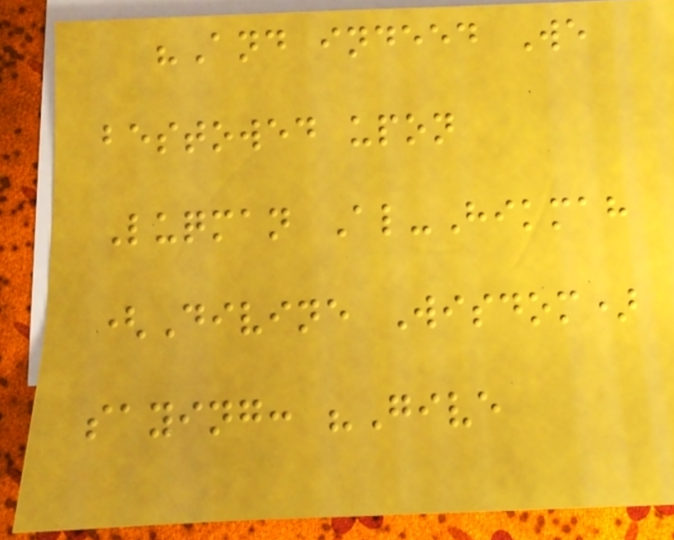"And indeed We
bestowed upon
Luqman Al-Hikmah
(Divine Wisdom)
saying: "Give
